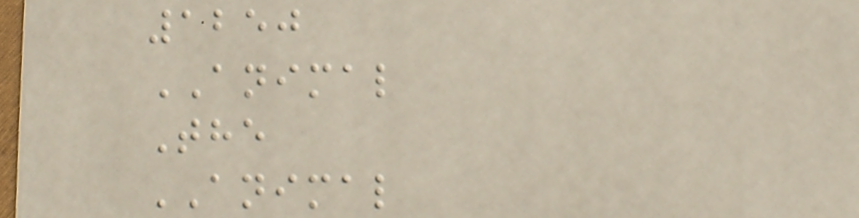1250
ANIMAL
The
ANIMAL
